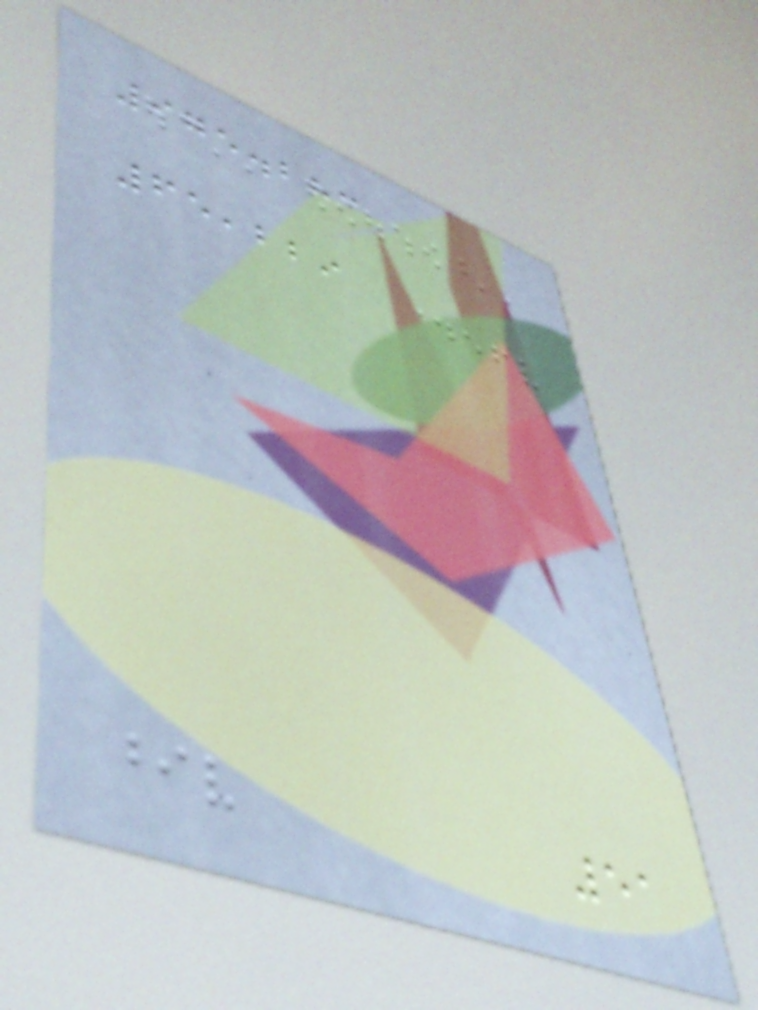975.283
65,229
51
